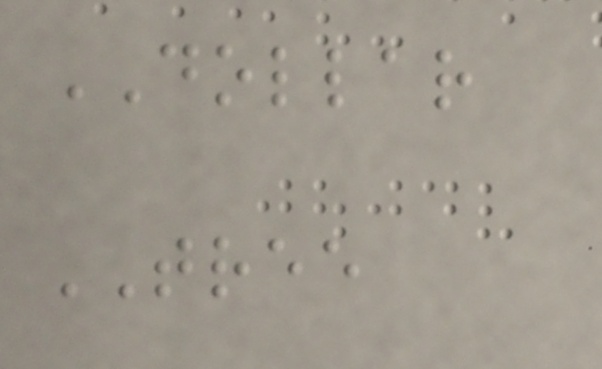DOLLAR
TREE
